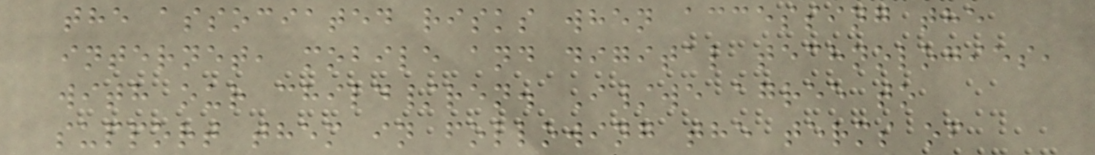the associated risks when accessing the
internet, mobile and digital technologies,
with our child/ren. I/we agree to
support them in following the terms of
